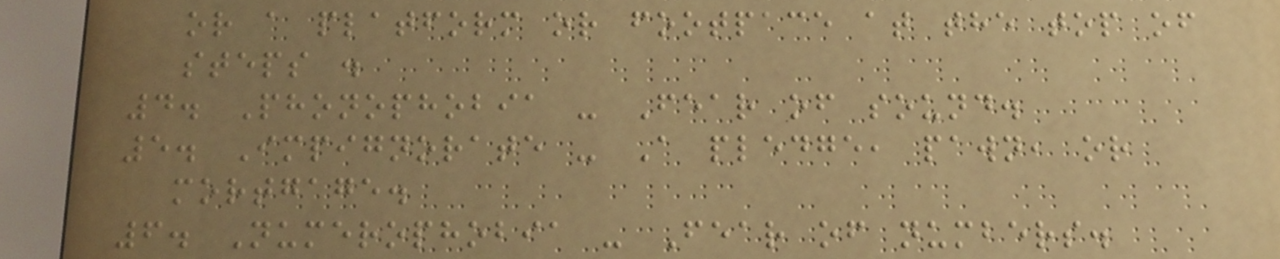or a platform or footpace at the top of
steps .
4. Phonophobia - Fear of sound.
5. Impignorate - A pledge, pawn, or
mortgage.
6. Numerophobia - Fear of numbers.
